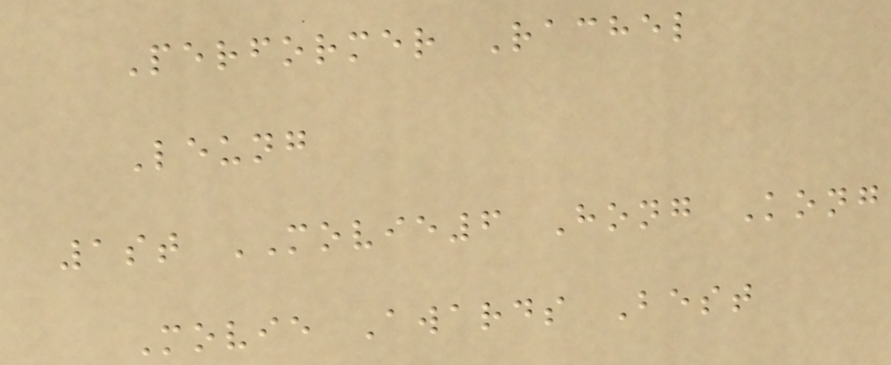Performer Rachel
Leung
1st MOVIE6 Hong Kong
Movie Awards Best
